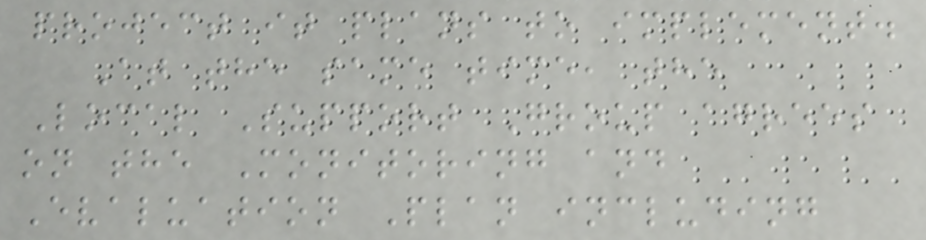project it plans to implement.
At the same time, the
Local Support Group agrees
on the Monitoring and
Evaluation Plan including
